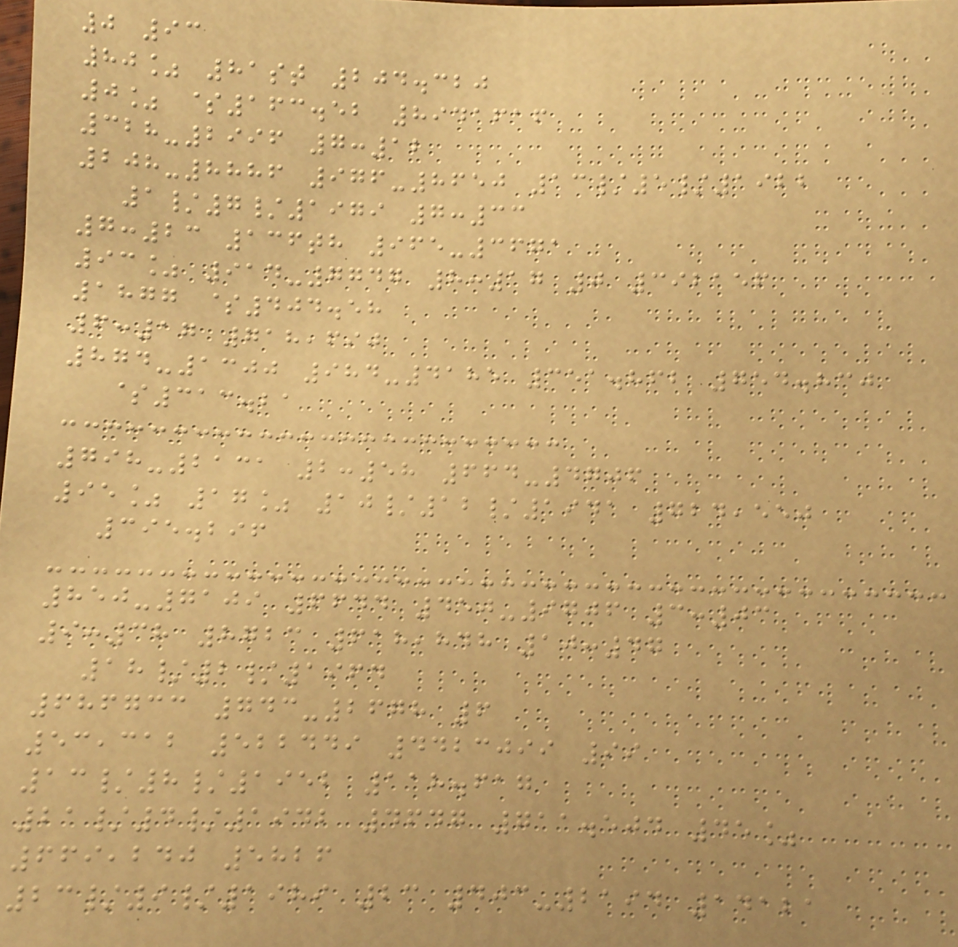0 93
80% 81st 204.320
0% $163.52 8941616
328-2996 7:12
208-8886 976-8650 13/5/1922
1/7/1979 7:33
7:23 136th 965-3671
93% 914-7747 8:17 0 392156
1877 $404.58
6:17 718,690
874-1300 984-4185 351.862 754.830
$313.21
798-2131 2:58 664-4706
95% 17% 10/12/1941 724,550
395.296
850-7109 6644 450-9706 3:03
9:38 8723 618,848 10:47
18/2/1964
686733 743-2678 6
53,312 522449 4423099 99
13/8/1952 118.617
21/4/1942 4647 711.504 45%
669,240 5826
23/9/1989 23 403-2194 14121
